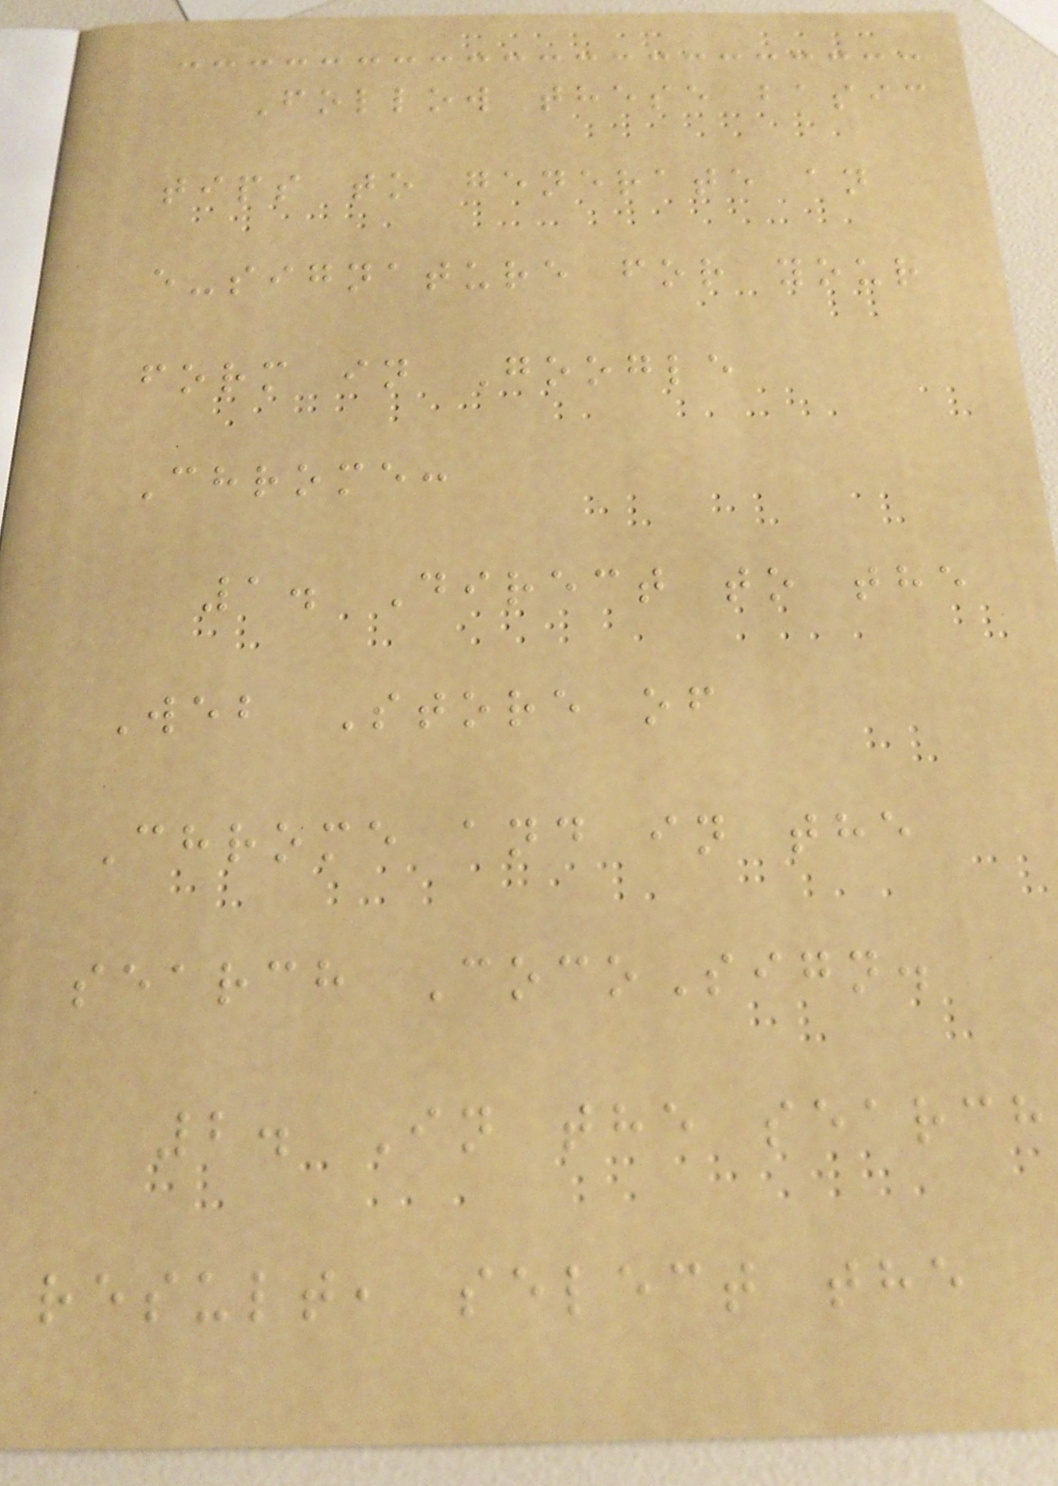Follow these basic
tips to generate an
e-signature for your
form in Google
Chrome:
1. Direct to the
Web Store of
Chrome and in the
search CocoSign.
2. In the search
result, select the
